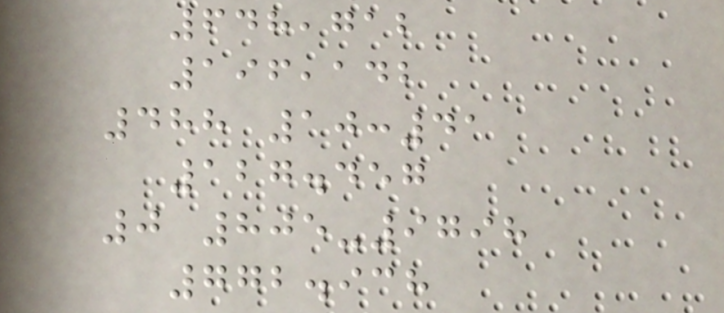648,712
196,142
488 10:41
127.457
0 805-9798
772.938
